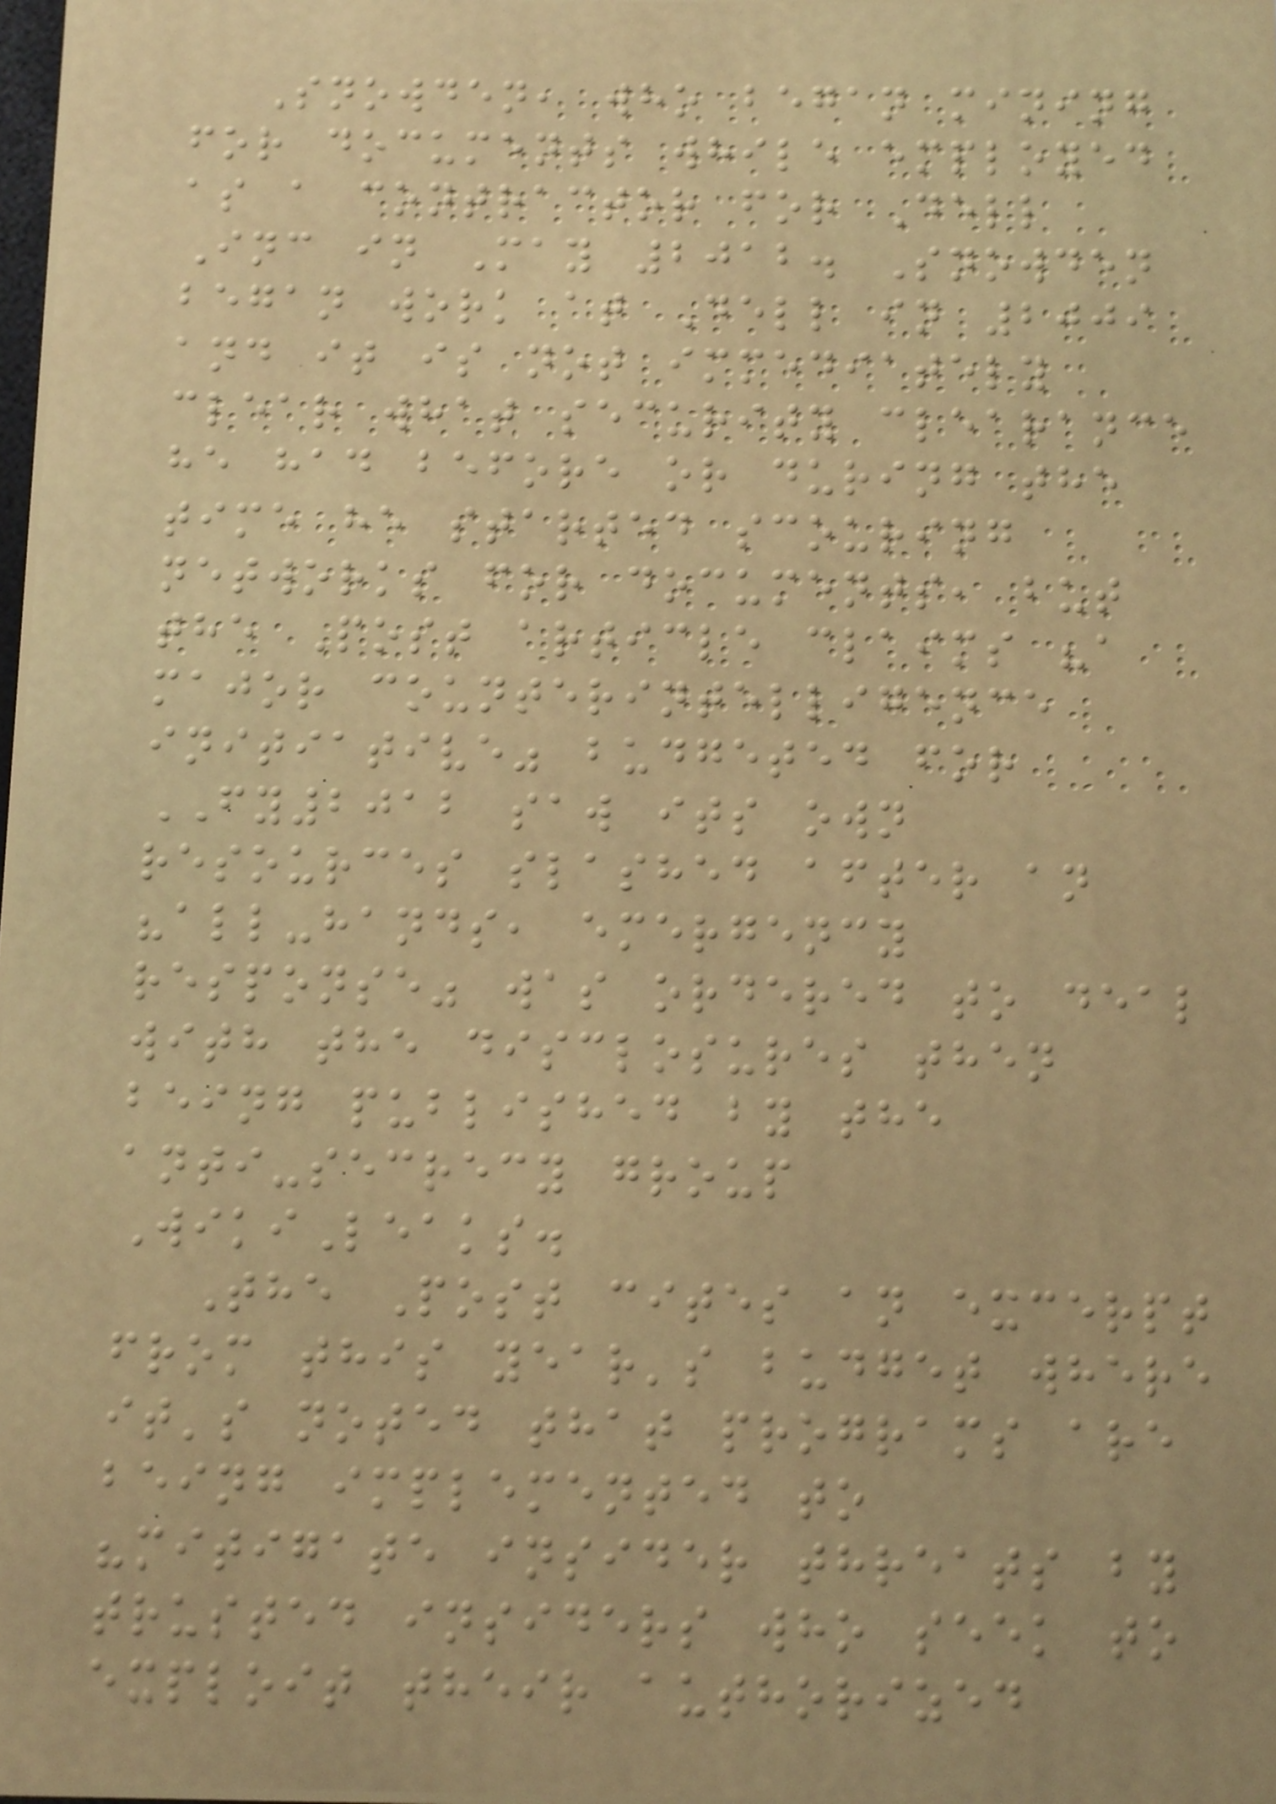Snowden, who began mining
for documents while employed
as a contractor for Dell
Inc in May 2012. Snowden
began work at Dell in 2009
and it is not immediately
clear what security clearance
he had before or during the
time he started scouring
networks for documents, but
the Post article claims "a
major counterintelligence
initiative" budgeted for
FY2012 saw its own
resources slashed after an
"all-hands, emergency
response" was ordered to deal
with the disclosures then
being published by the
anti-secrecy group
WikiLeaks.
The Post cites an excerpt
from this year's budget where
it's noted that programs are
being implemented to
"mitigate insider threats by
trusted insiders who seek to
exploit their authorized
